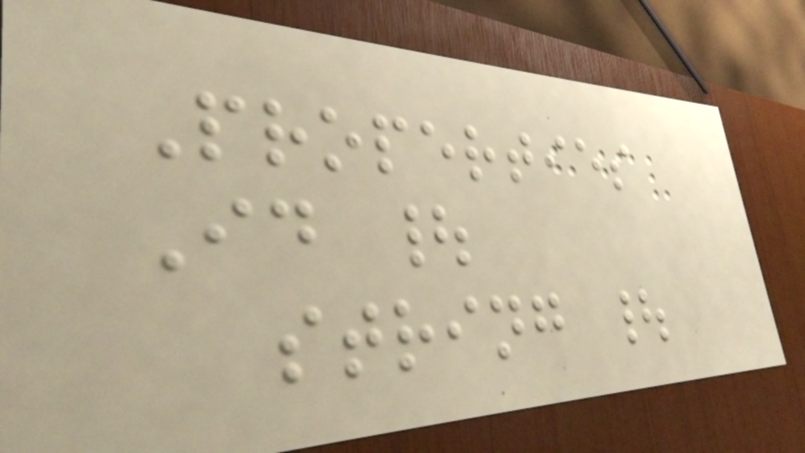Properties
Id |
string |
